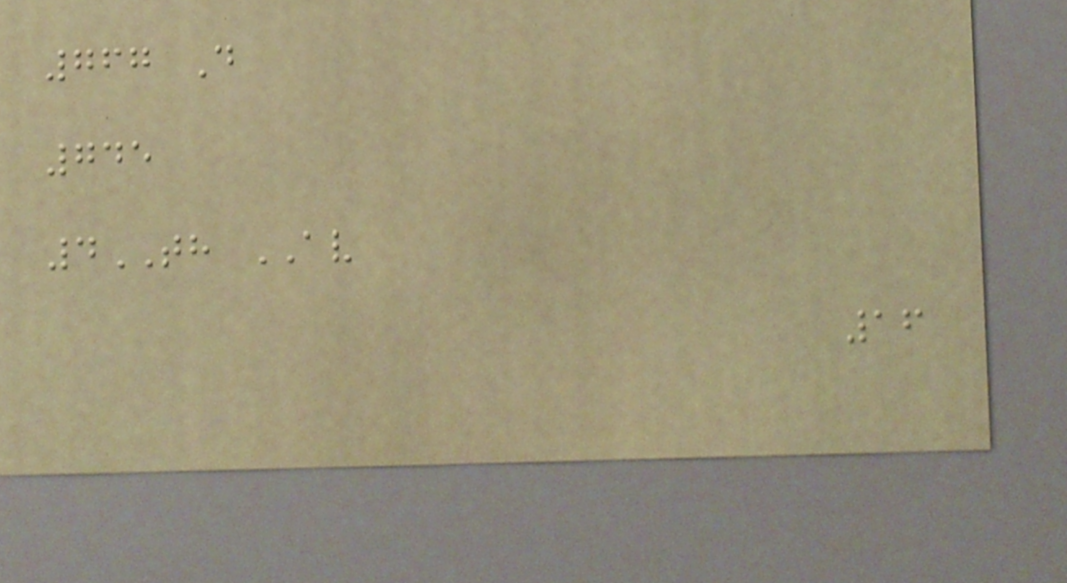767 D
745
4TH AV
16
